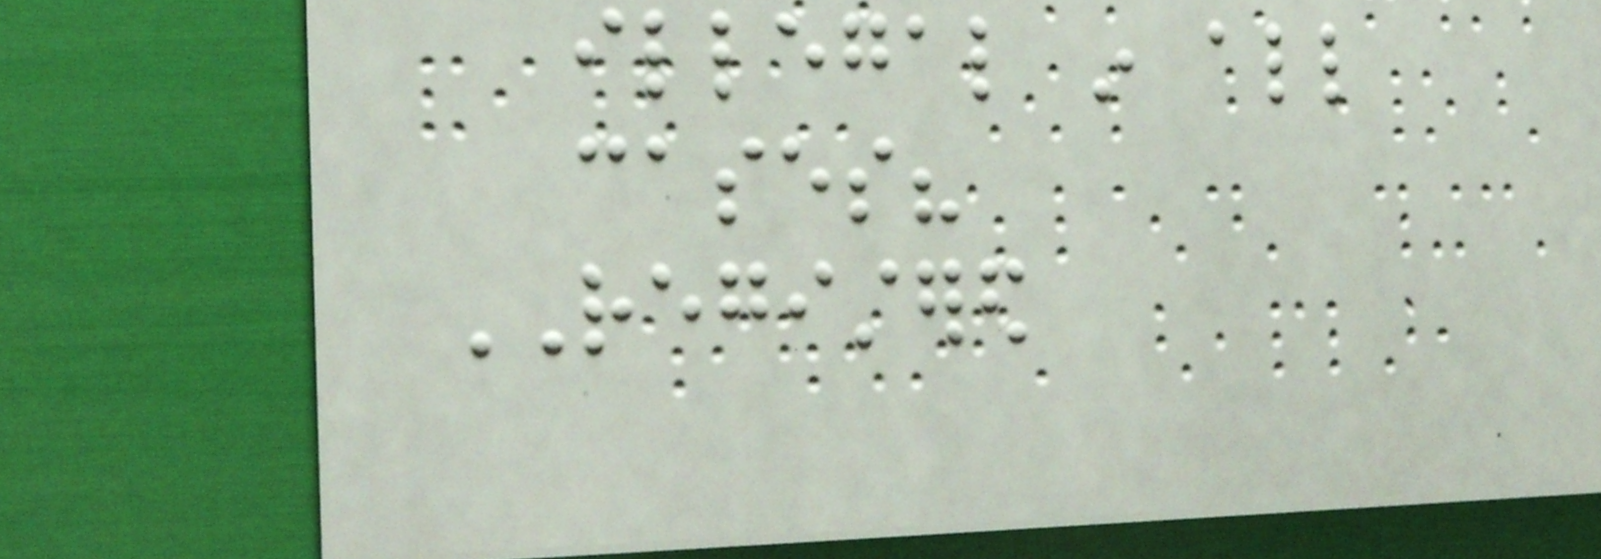illegal in all
cases?
REGISTERED
